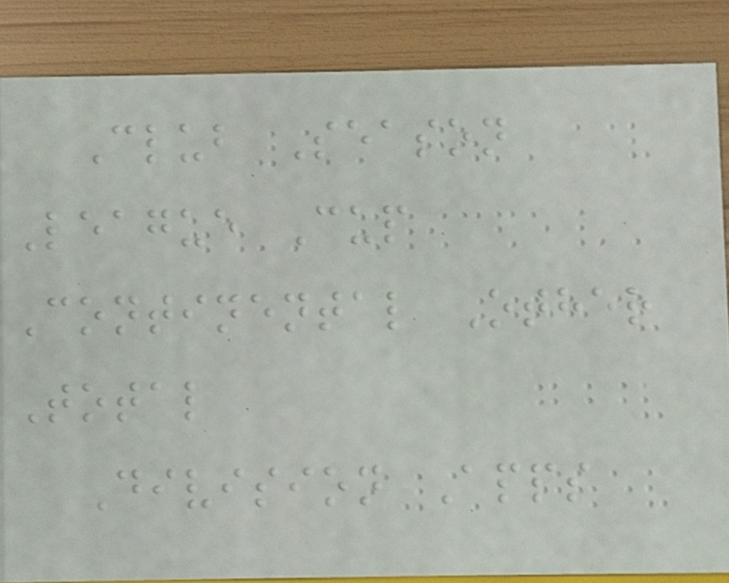Club Season
League Cup
Continental Other
Total
Division Apps
